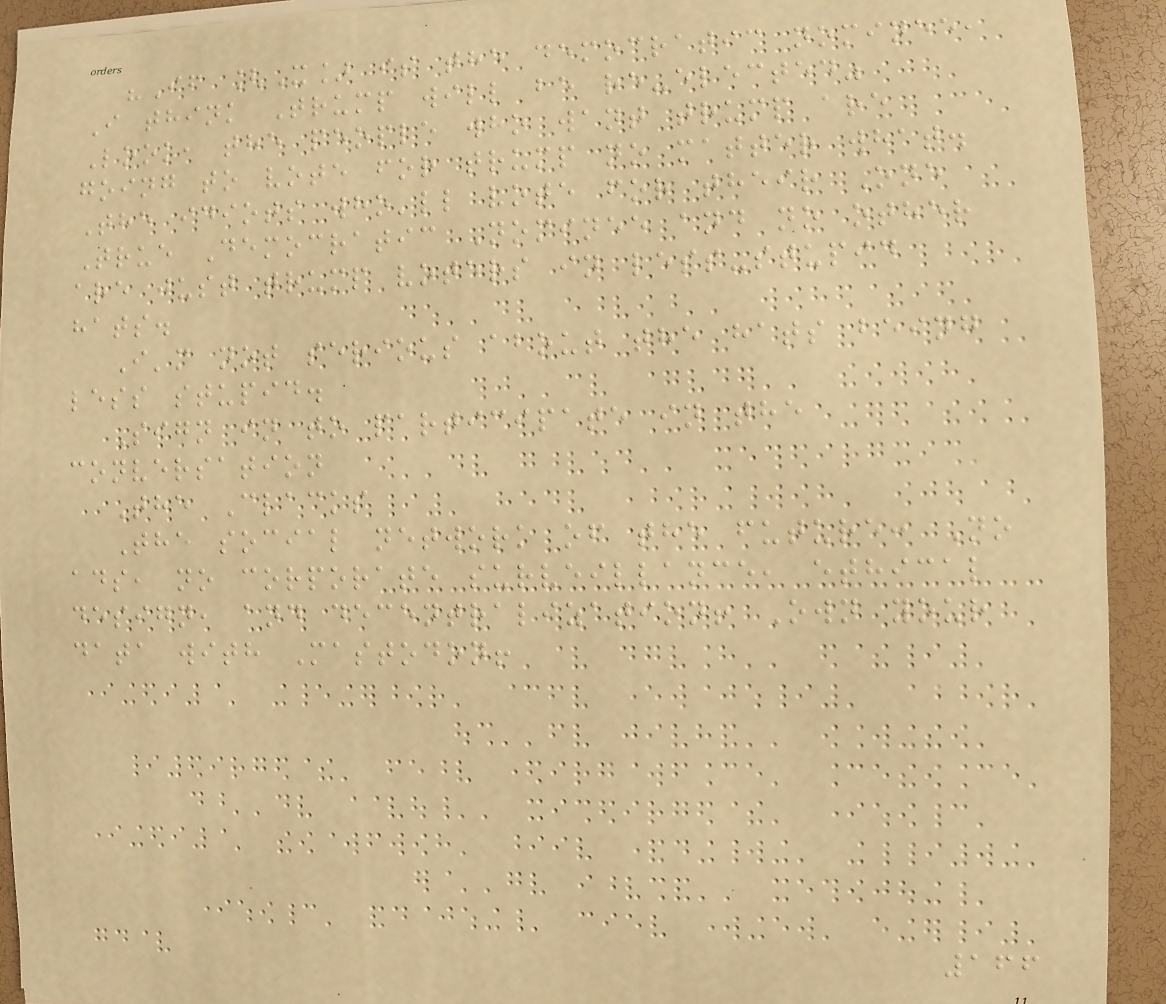"If [X] is the democratic nominee,
I think Trump will be re-elected"
Look, the people who want trump are
going to vote for trump no matter what.
The idiots who'll vote for their One
True Democratic Nominee and no other
are just trump voters in less-stupid
hats.
I'm not serious about the hats being
less stupid.
Sign in to participate in the
conversation
The Clacks
The social network of the future: No
ads, no corporate surveillance, ethical
design, and decentralization! Own your
data with Mastodon!
166
